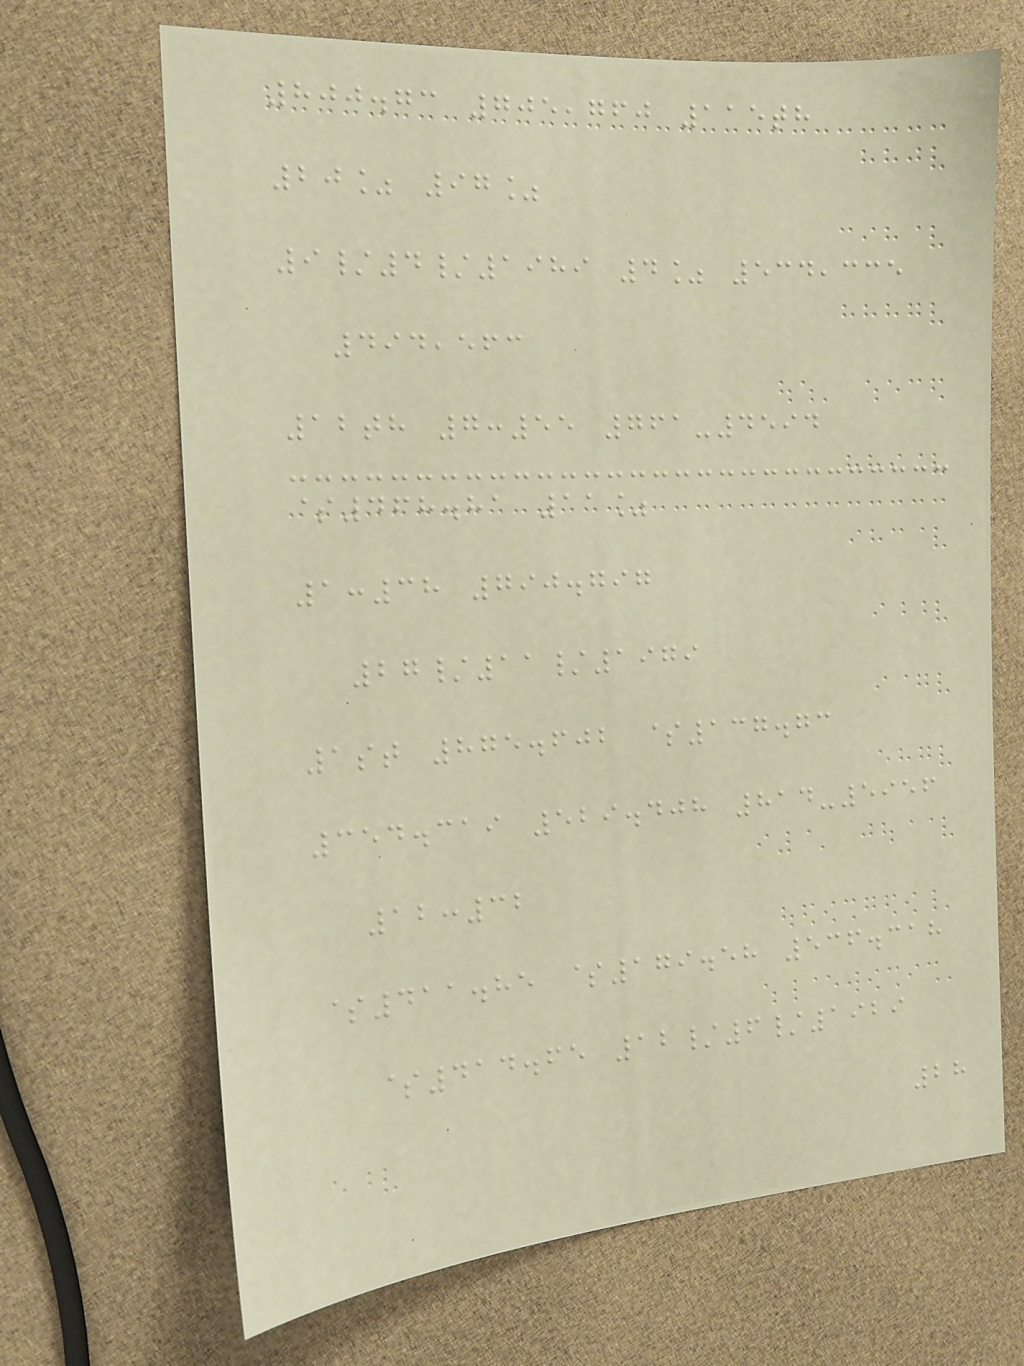800.73 705,760 115th
20% 97%
9/4/1989 4% 534,335
494,563
12th 7:55 761-4594
$468.81 11%
1:38 790.797
27/11/1979
1st 875.602 $137.73
354.319 529.408 814-5956
12:32
$411.85 $179.58 536.318
$414.65 12/6/1929
28
